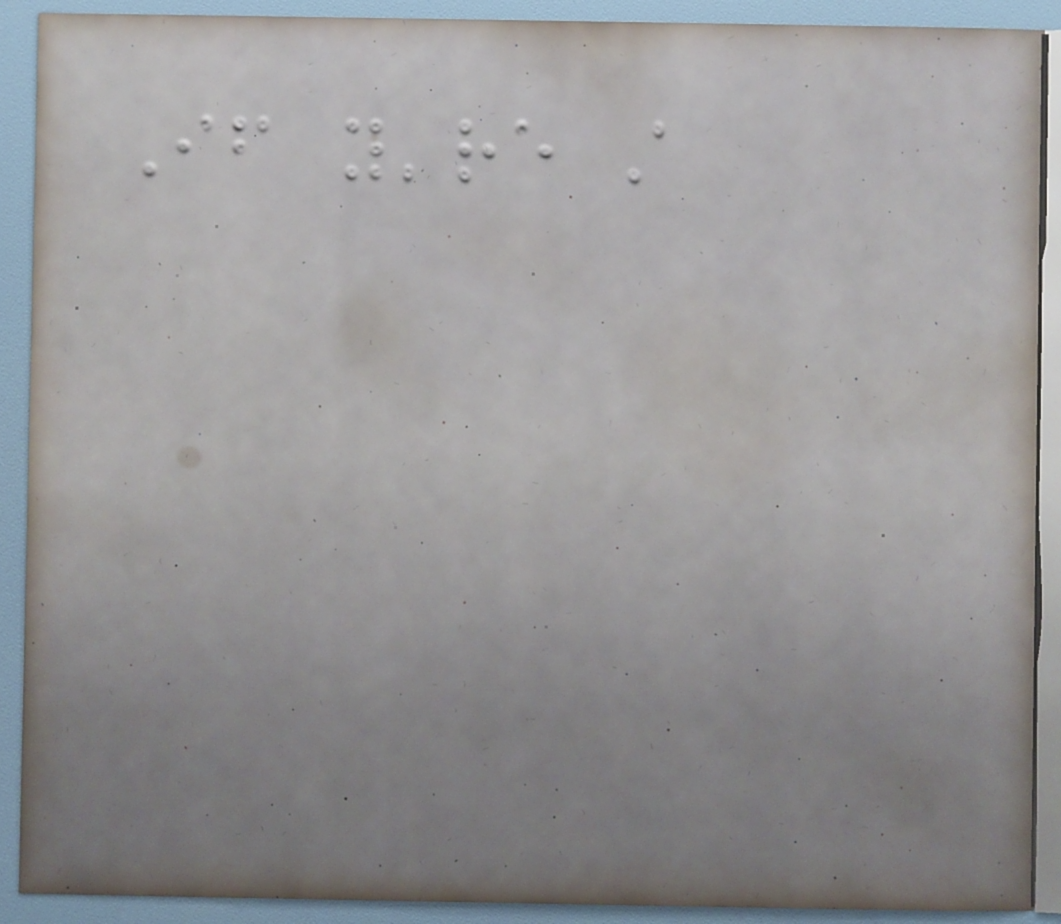If you're still
